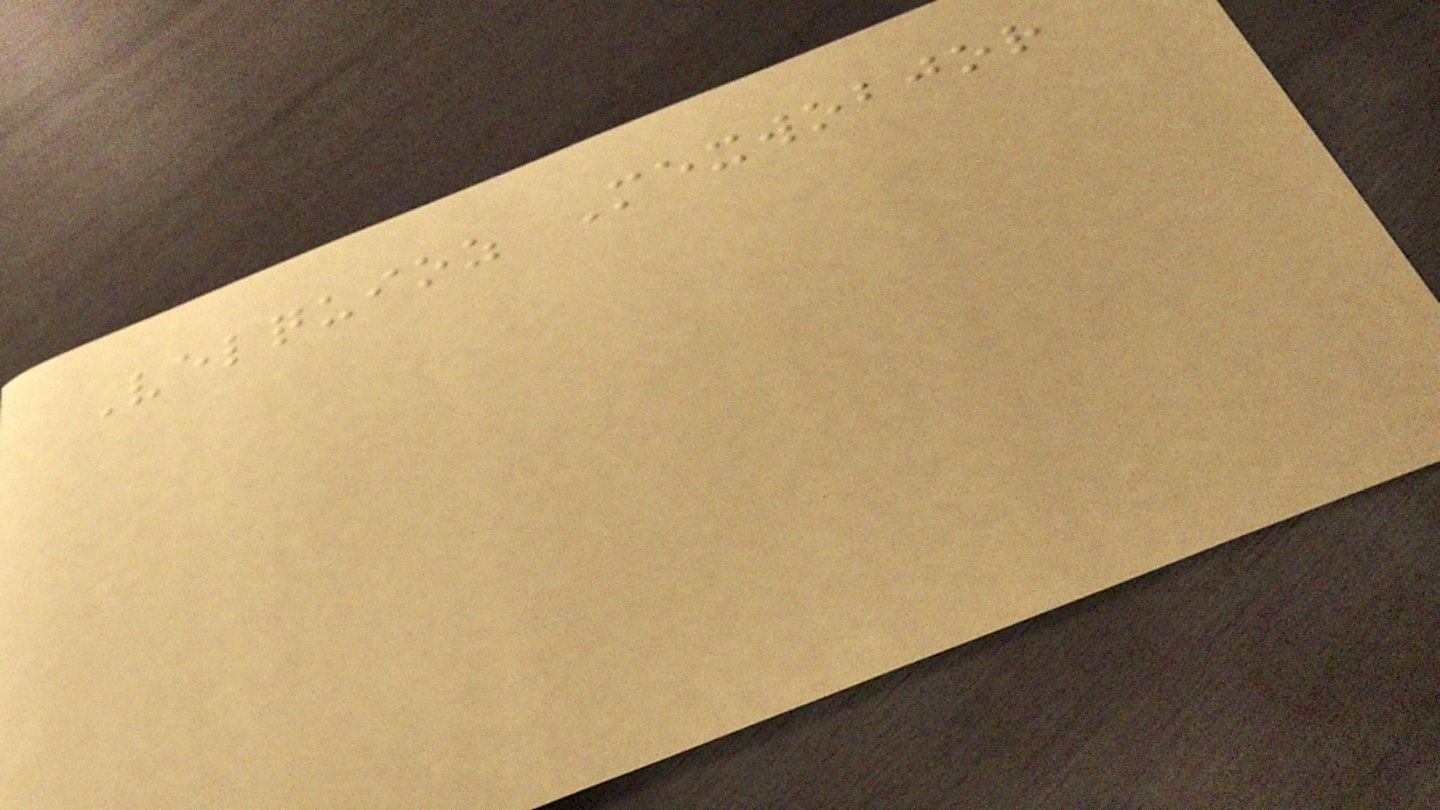Velquioz Mexwobjor
